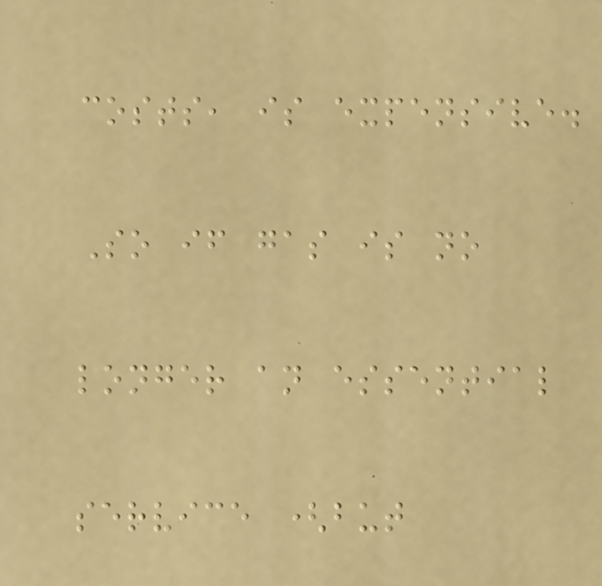costs, is expensive.
So if gas is no
longer an essential
service (but
